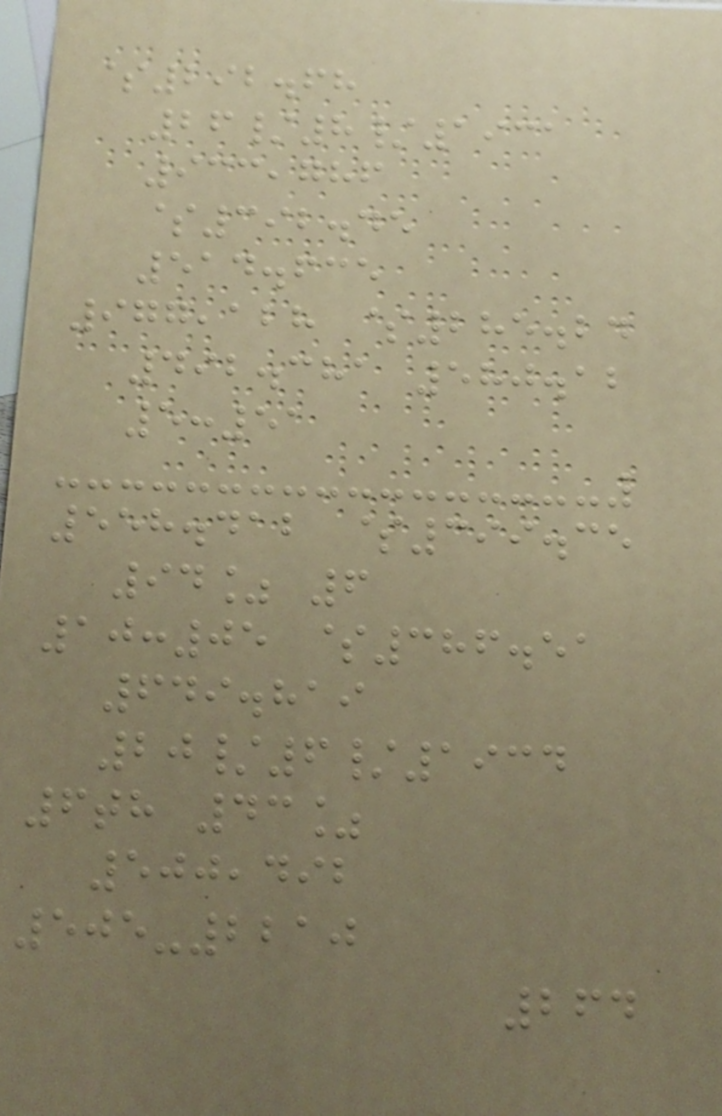$292.68
26/8/1931
933,786
$392.45
514.635
977,128 $285.24
492.381 580.12
5:51
558.412 $399.35
94% 6
10:05 $386.51
649.819
20/6/1934
6th 43%
500,492
505-2210
264
